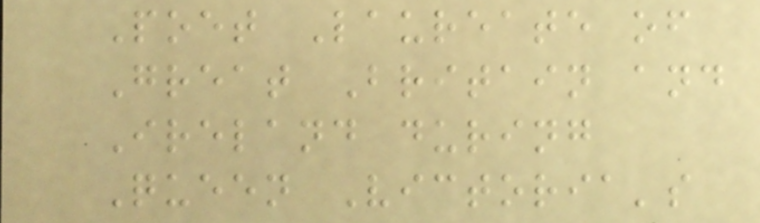Poet Laureate of
Great Britain and
Ireland during
Queen Victoria's
